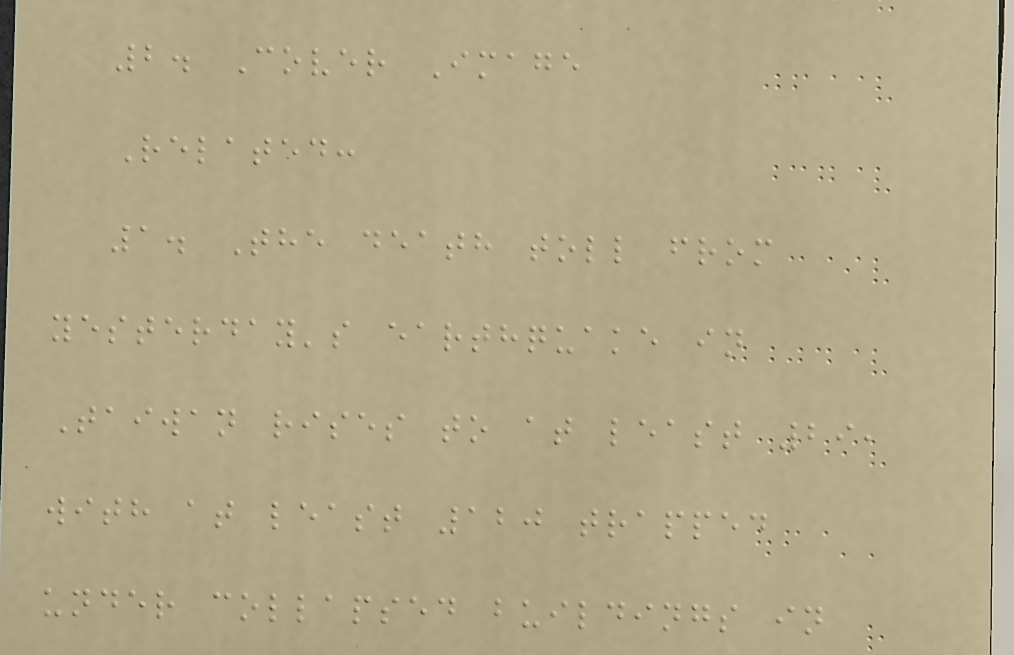2. Cover Image
Related:
1. The death toll from
yesterday's earthquake in
Taiwan rises to at least 29,
with at least 120 trapped
under collapsed buildings in
